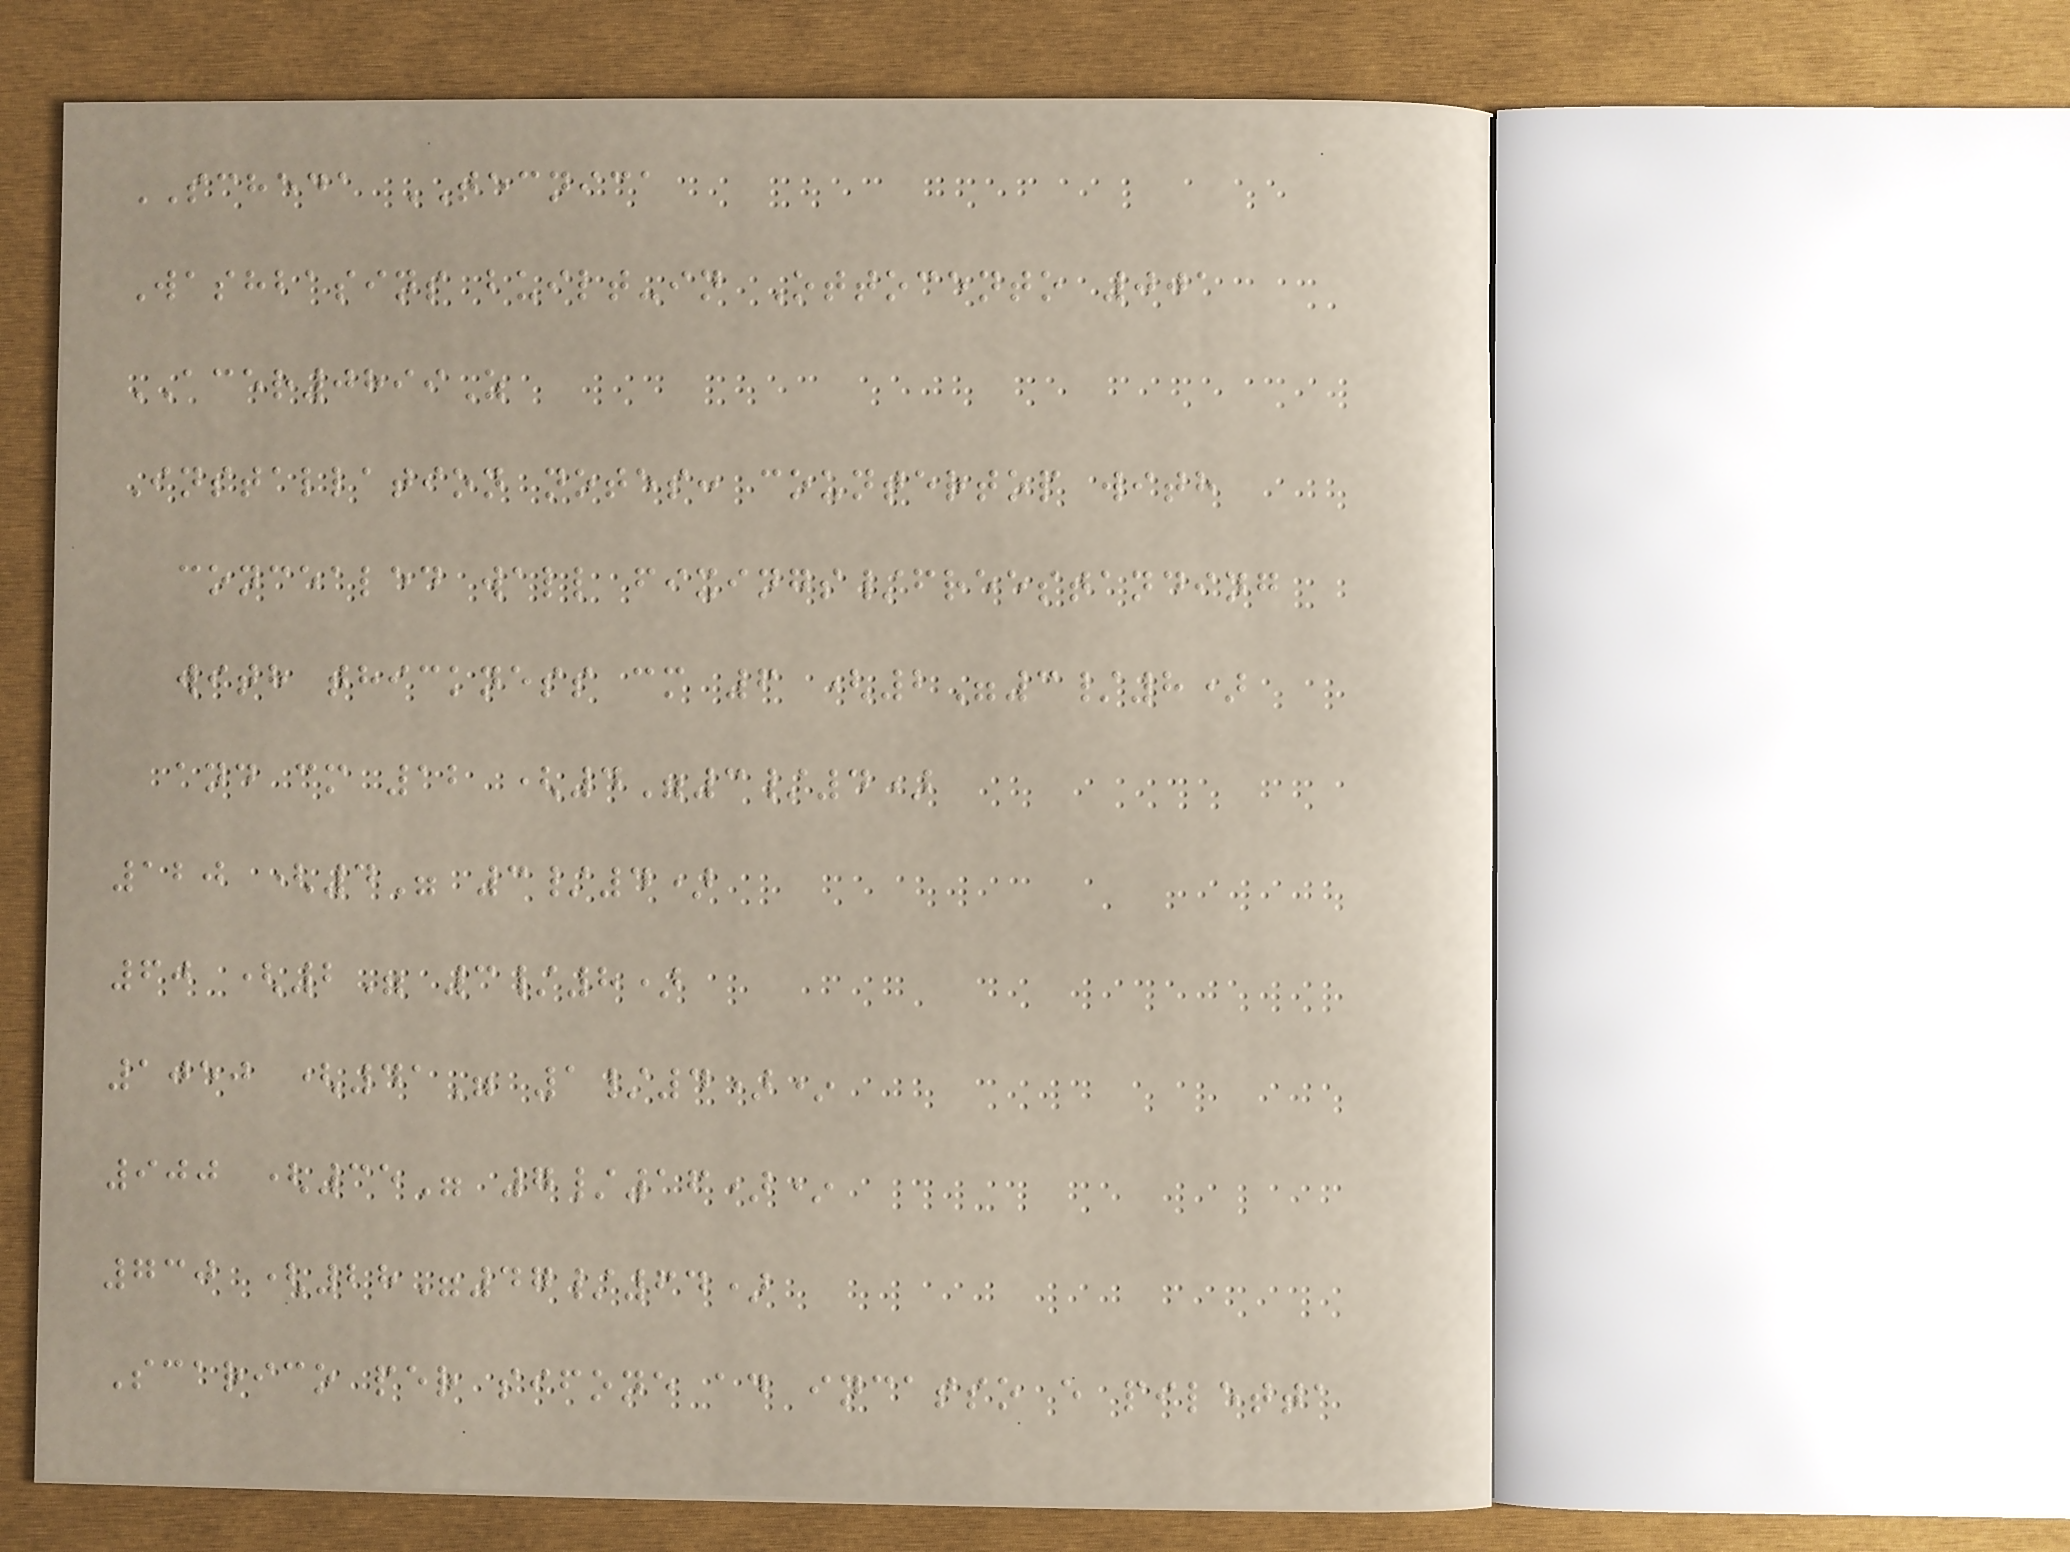SCHEDA TECNICA
Washbasins built-in Ottocento 001
ACER0899Z
Installation notes: countertop with
concealed wall fixings/freestanding
with thickness cm 6 (2"3/8)
and cm 12 (4"3/4)
120 (4" 3/4)
60 (2" 3/8)
1050 (41" 1/4)*
900 (35" 7/16)*
730 (28"47/64)
Scarico per sifone ad incasso e piletta
